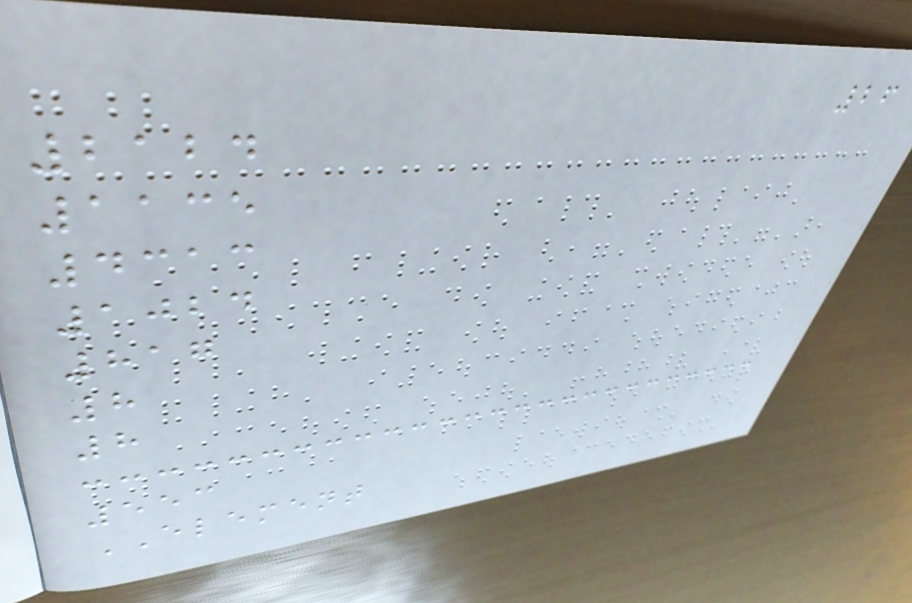26
2124
1135
4313
1024
817
8
8
553
ELEMENT
